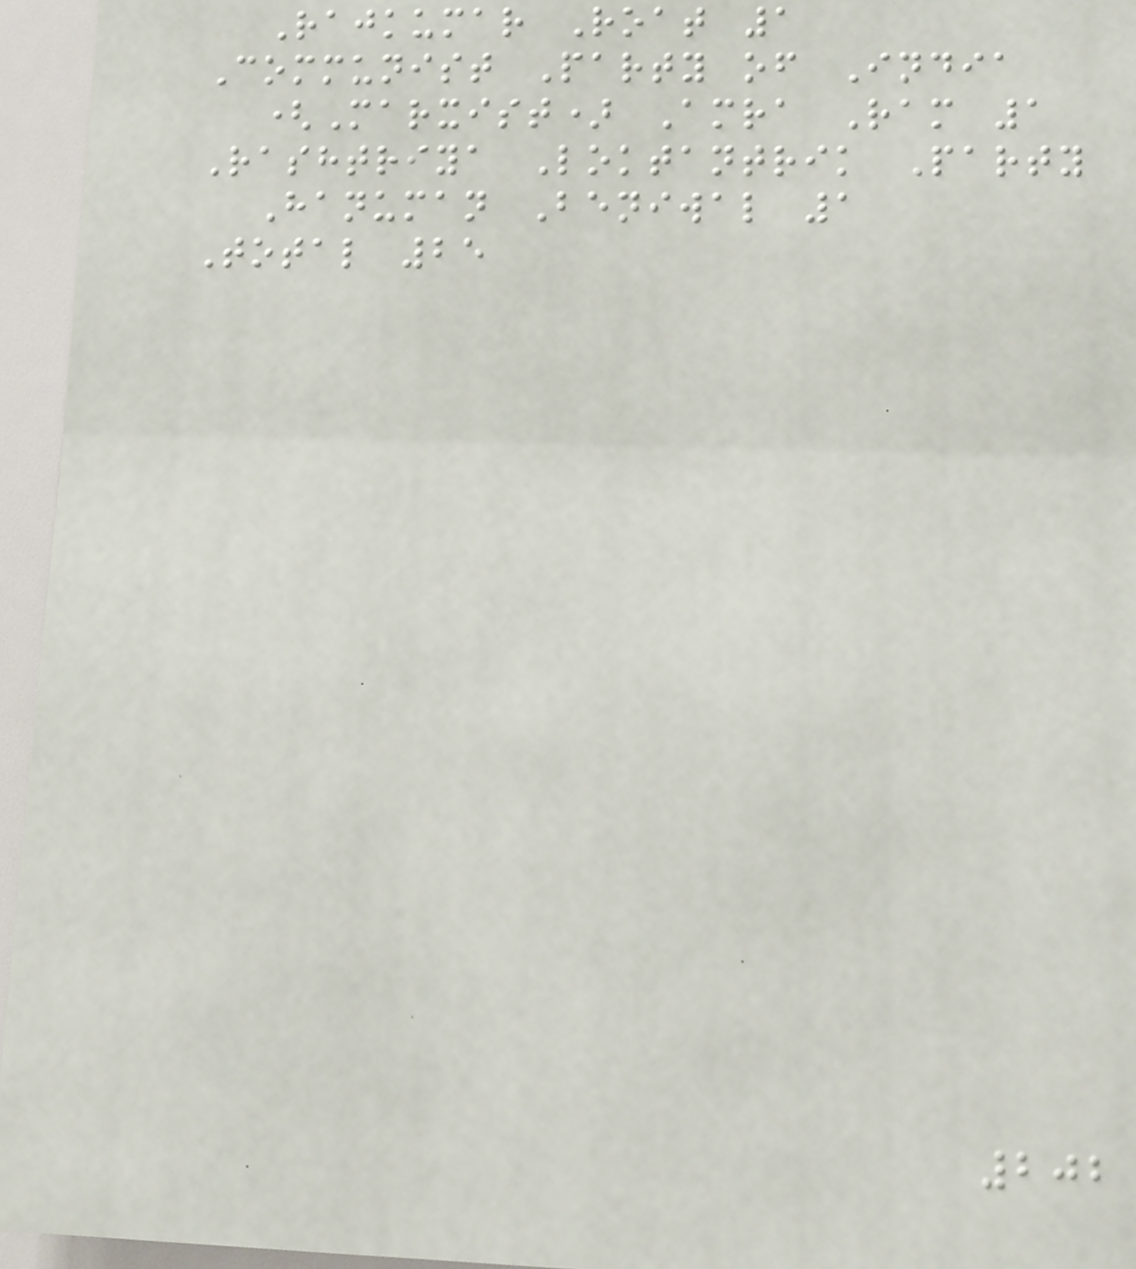Rajkumar Roat 1
Communist Party of India
(Marxist) Amra Ram 1
Rashtriya Loktantrik Party
Hanuman Beniwal 1
Total 25
202
